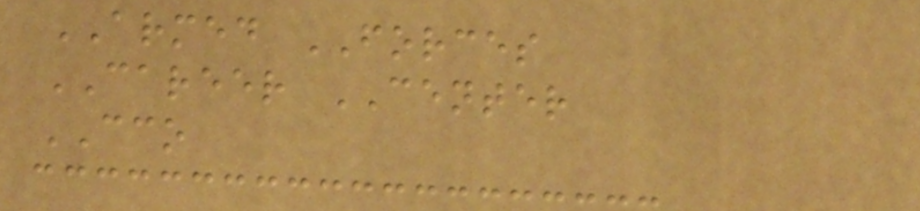ARMED FORCES
CAREER CENTER
CCO
